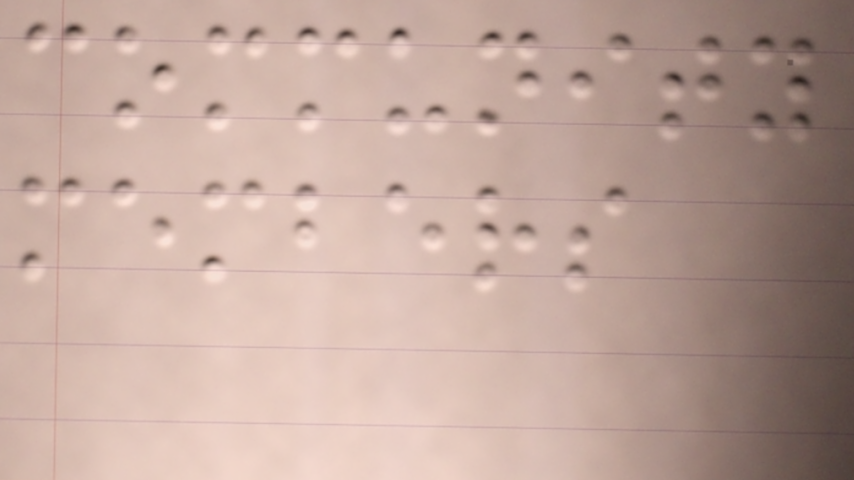community
members
